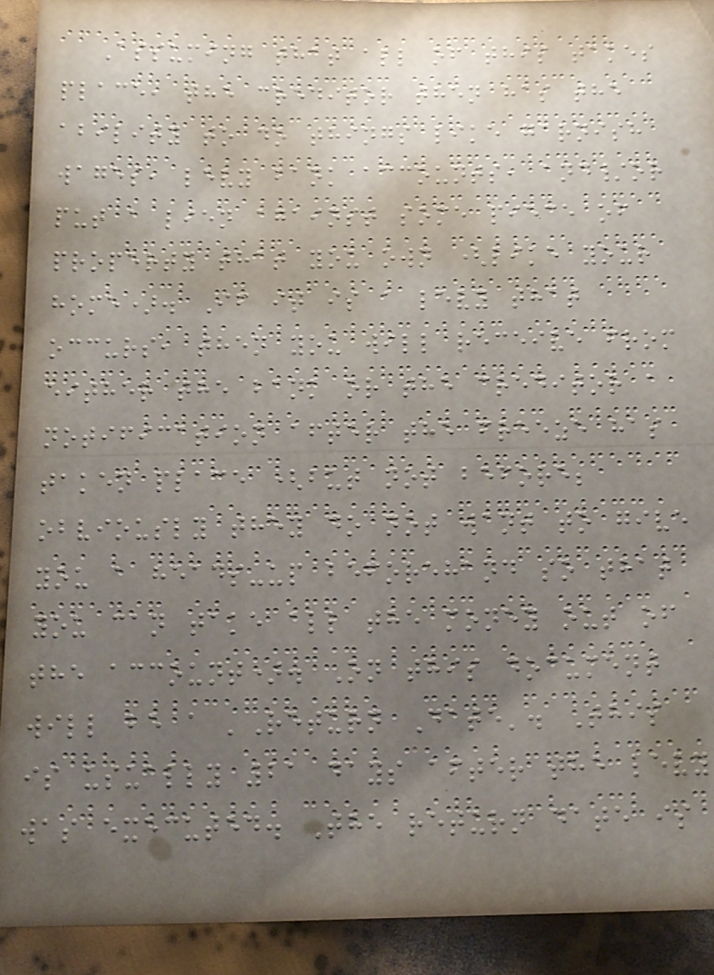Assuming that all of this takes
place, the creditor then has the
ability to do things like garnish
wages, levy bank accounts, and/or
put a lien against some piece of
property that you own (like your
home). If it is a levy that
occurs, then you will receive from
either the bank or the creditor a
notification after the freeze has
taken place (but not before;
obviously they do not want to give
you a heads-up beforehand so that
you can take all the money out of
the account). On this document
will be a 'Return Date'. This
is usually 21 days after the levy
was executed. The return date is
